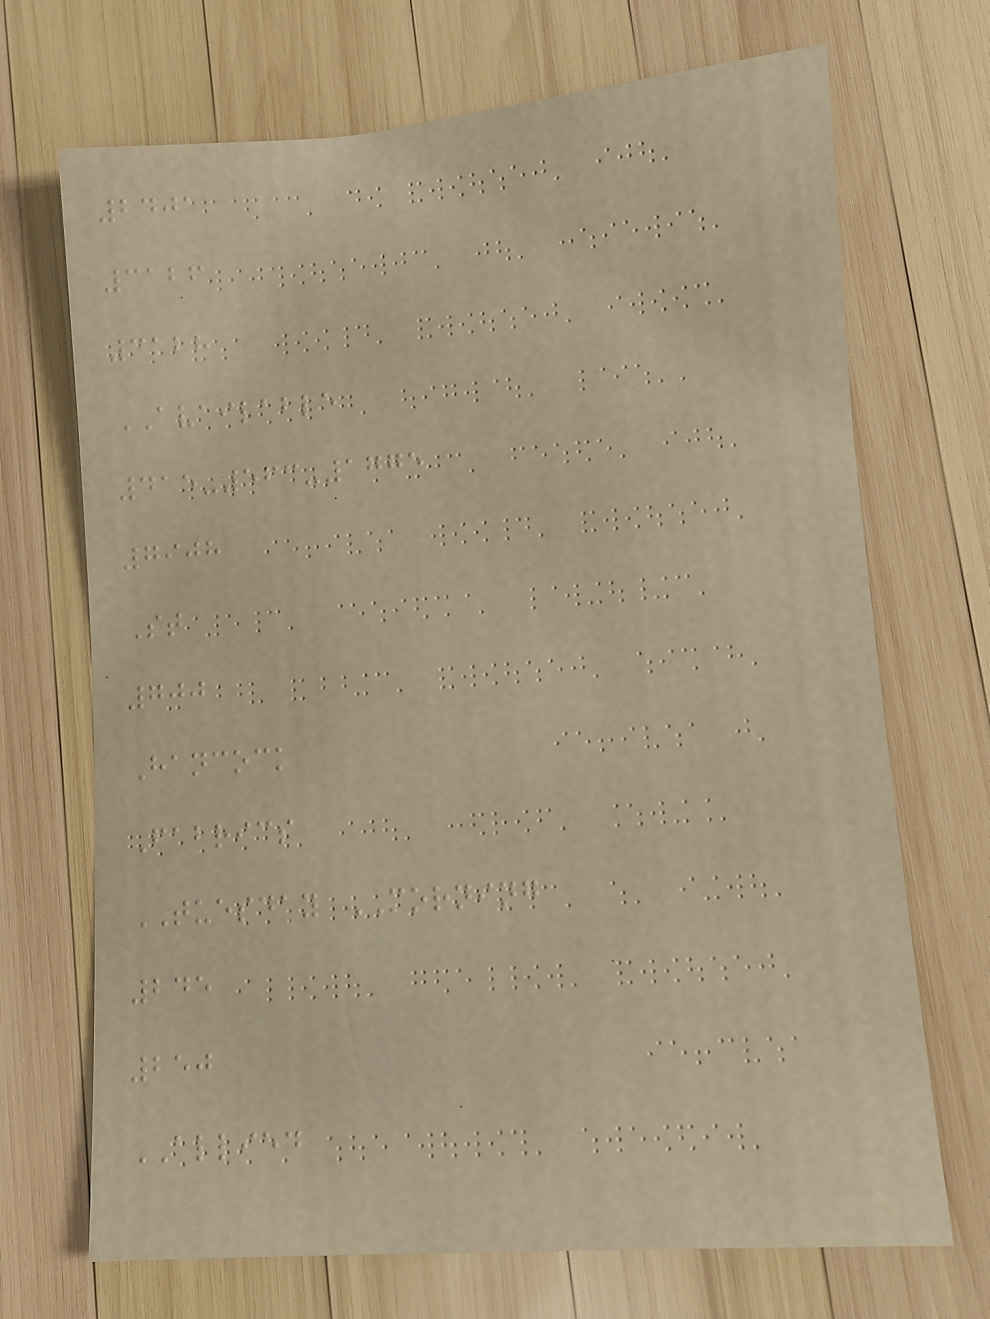2401
3126
3128
AVAILABLE
415-563-1775
7908
St
700
Hancock
Fabrics
TUESDAY MORNING
245
250
ALLIED
